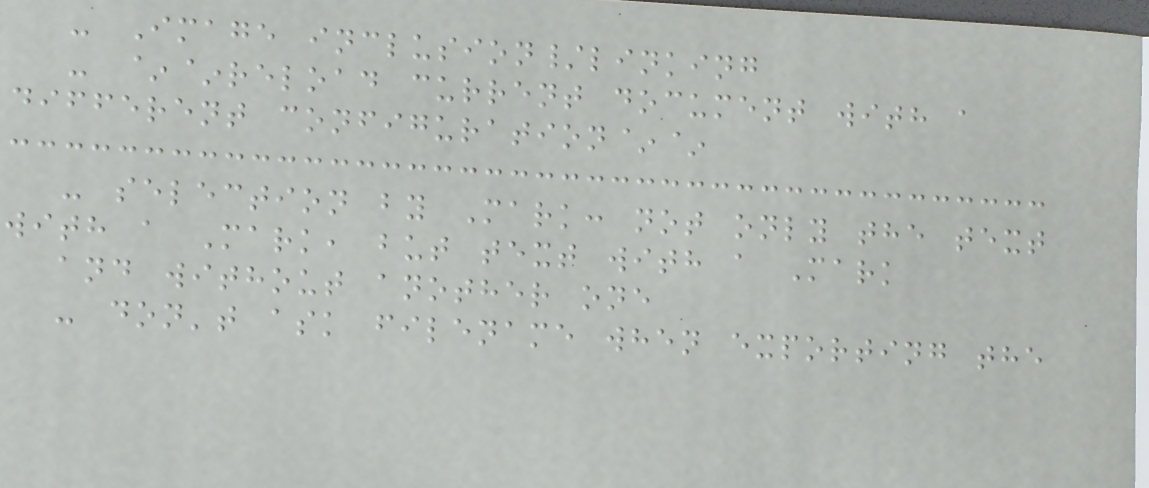- Image inclusion/linking
- ~~reload current document with a
different configuration~~
- selection by Mark: not only the text
with a Mark, but text with a Mark
and without another one
- don't ask filename when exporting the
